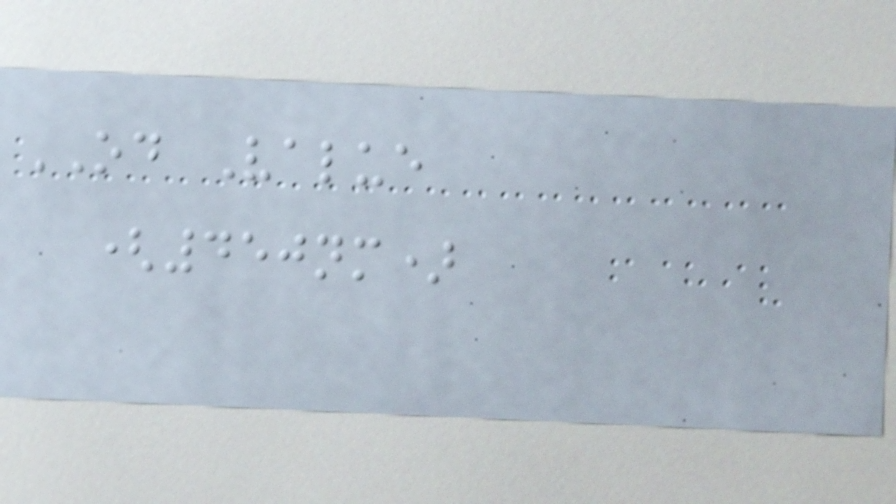OD Value
(450nm)
